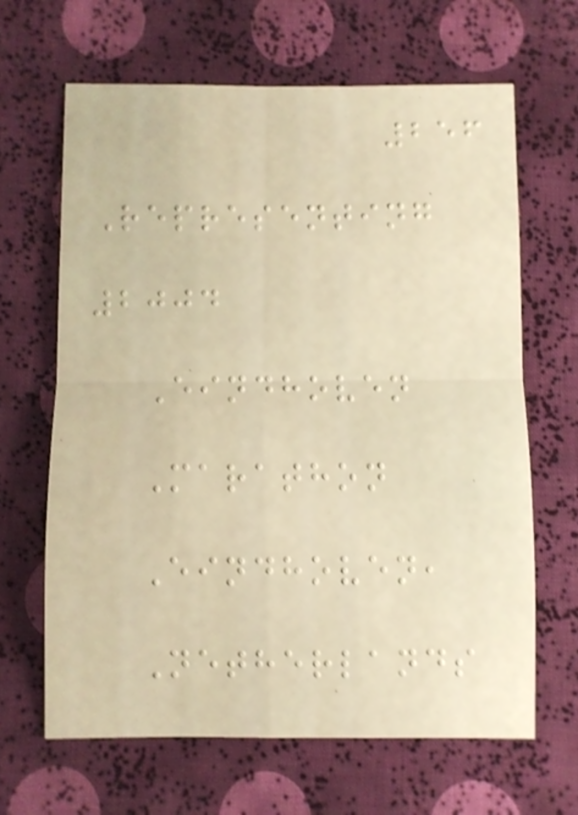256
Representing
2004
Eindhoven
Marathon
Eindhoven,
Netherlands
